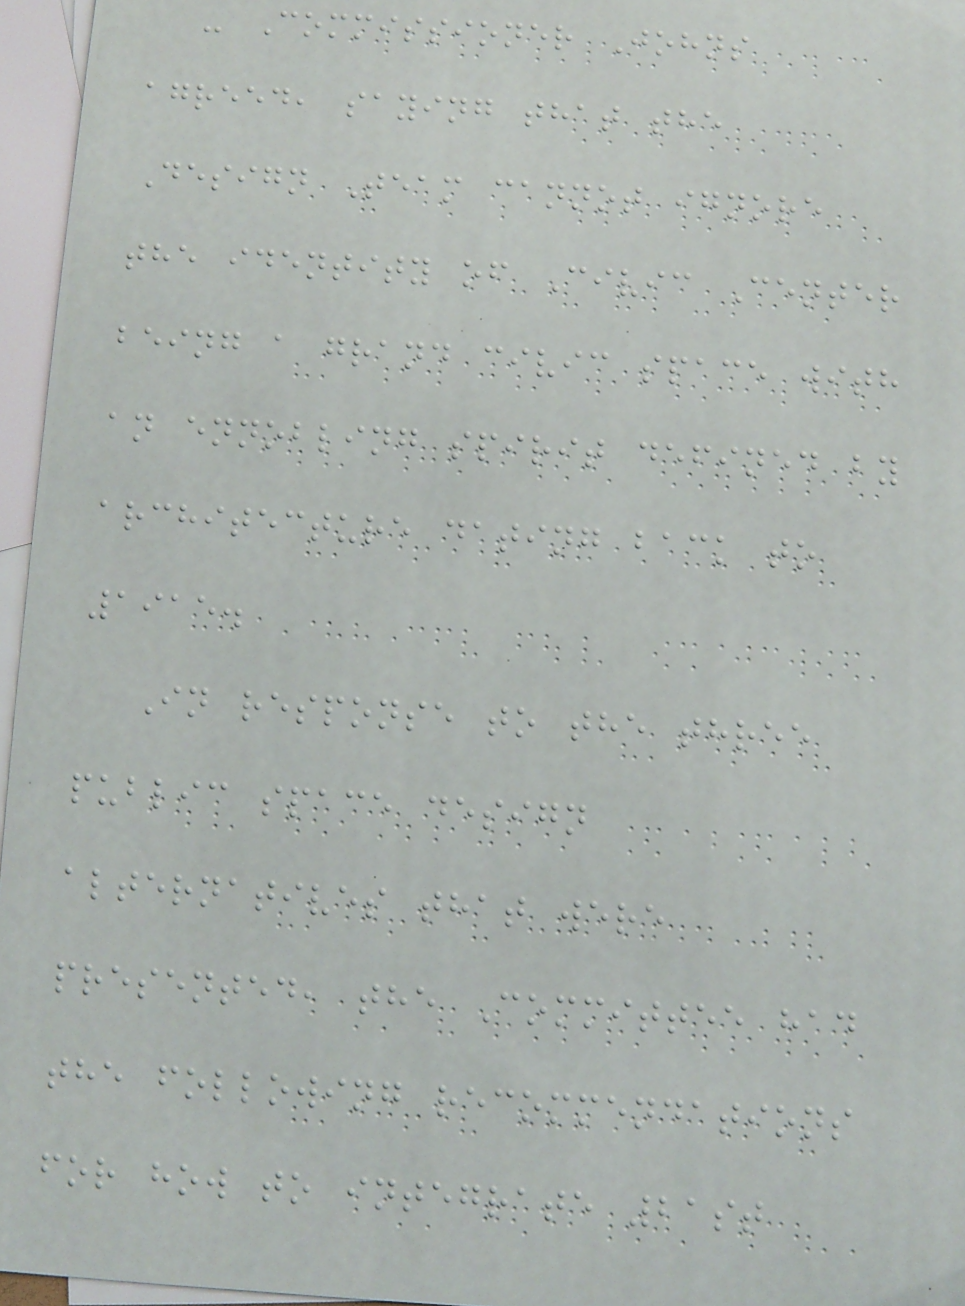- Commissioner Johns
agreed, saying that the
Design Team cannot ignore
the identity of Civic Center
being a grand civic space with
an ennobling spirit defined by
architecture dating back to
1915.
In response to the three
public space design
alternatives that were
presented, the Committee had
the following recommendations
for how to integrate 21st
